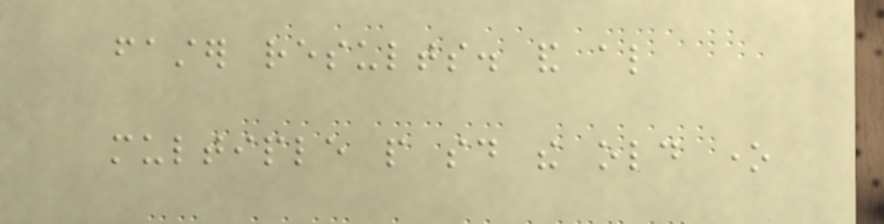faster results. and also
multiple people said the old one
